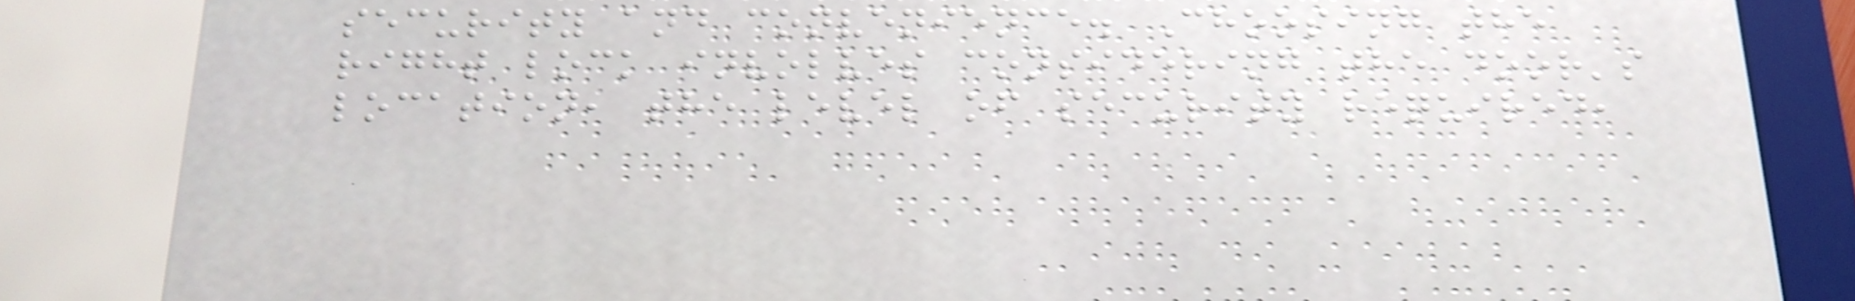security and convenience. Choosing the
right lock involves considering the door's
location, the level of security required,
